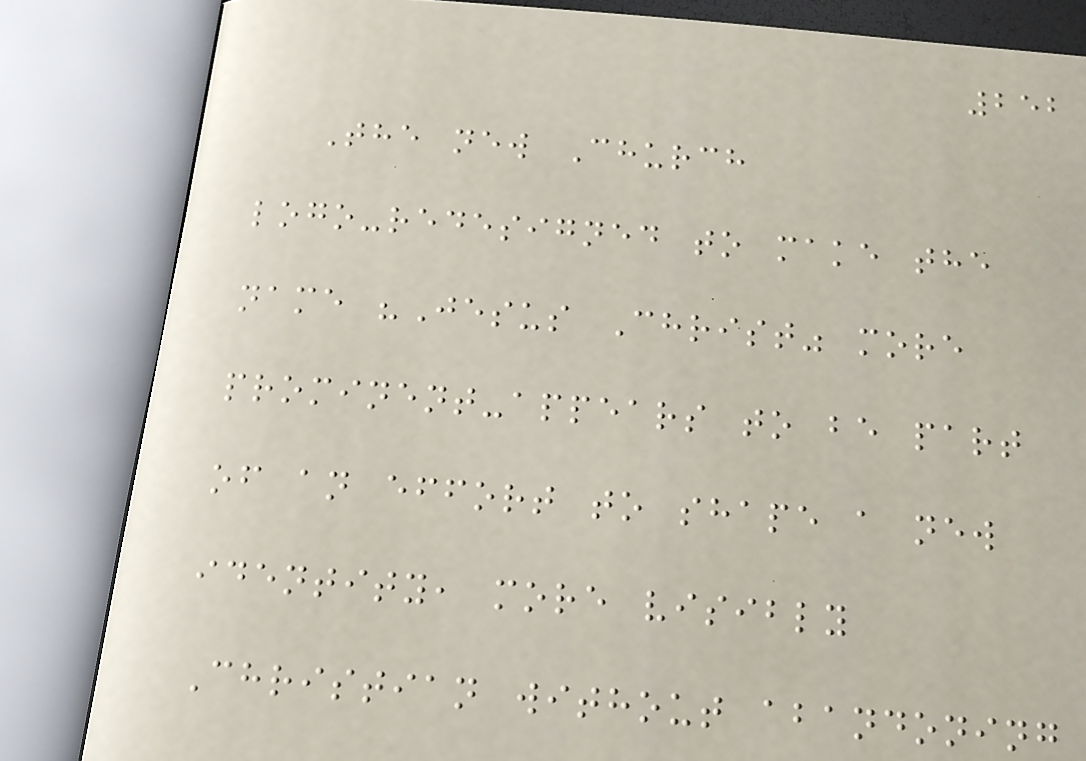252
The new Church
logo-redesigned to make the
name "Jesus Christ" more
prominent-appears to be part
of an effort to shape a new
identity, more visibly
Christian without abandoning
